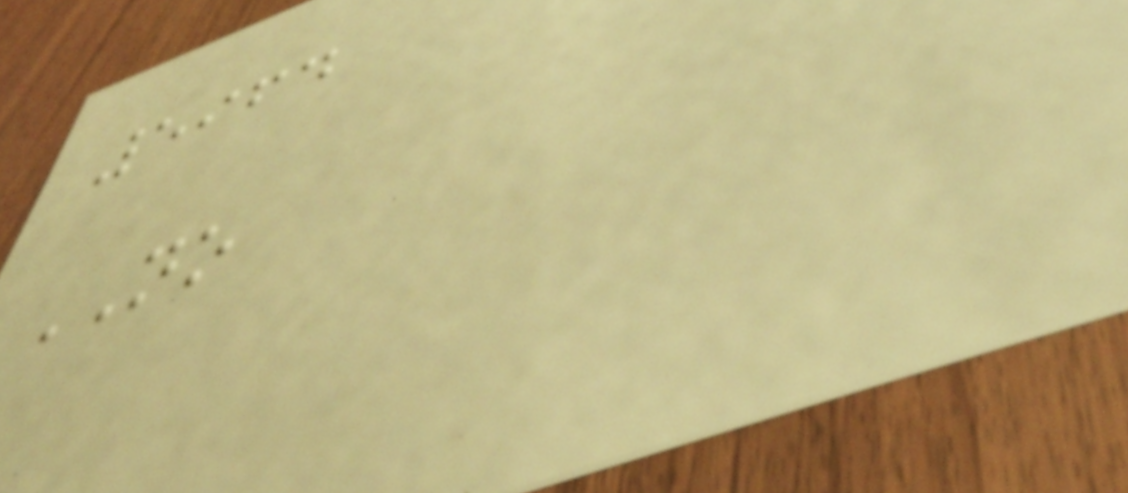5964
NO
